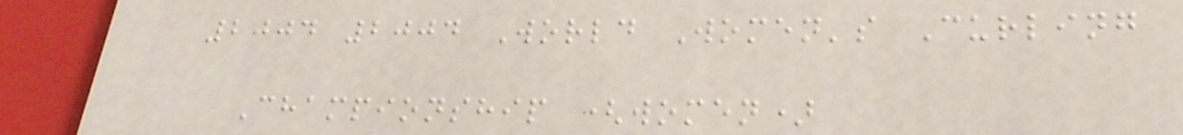2004 2004 World Women's Curling
Championship (women)
